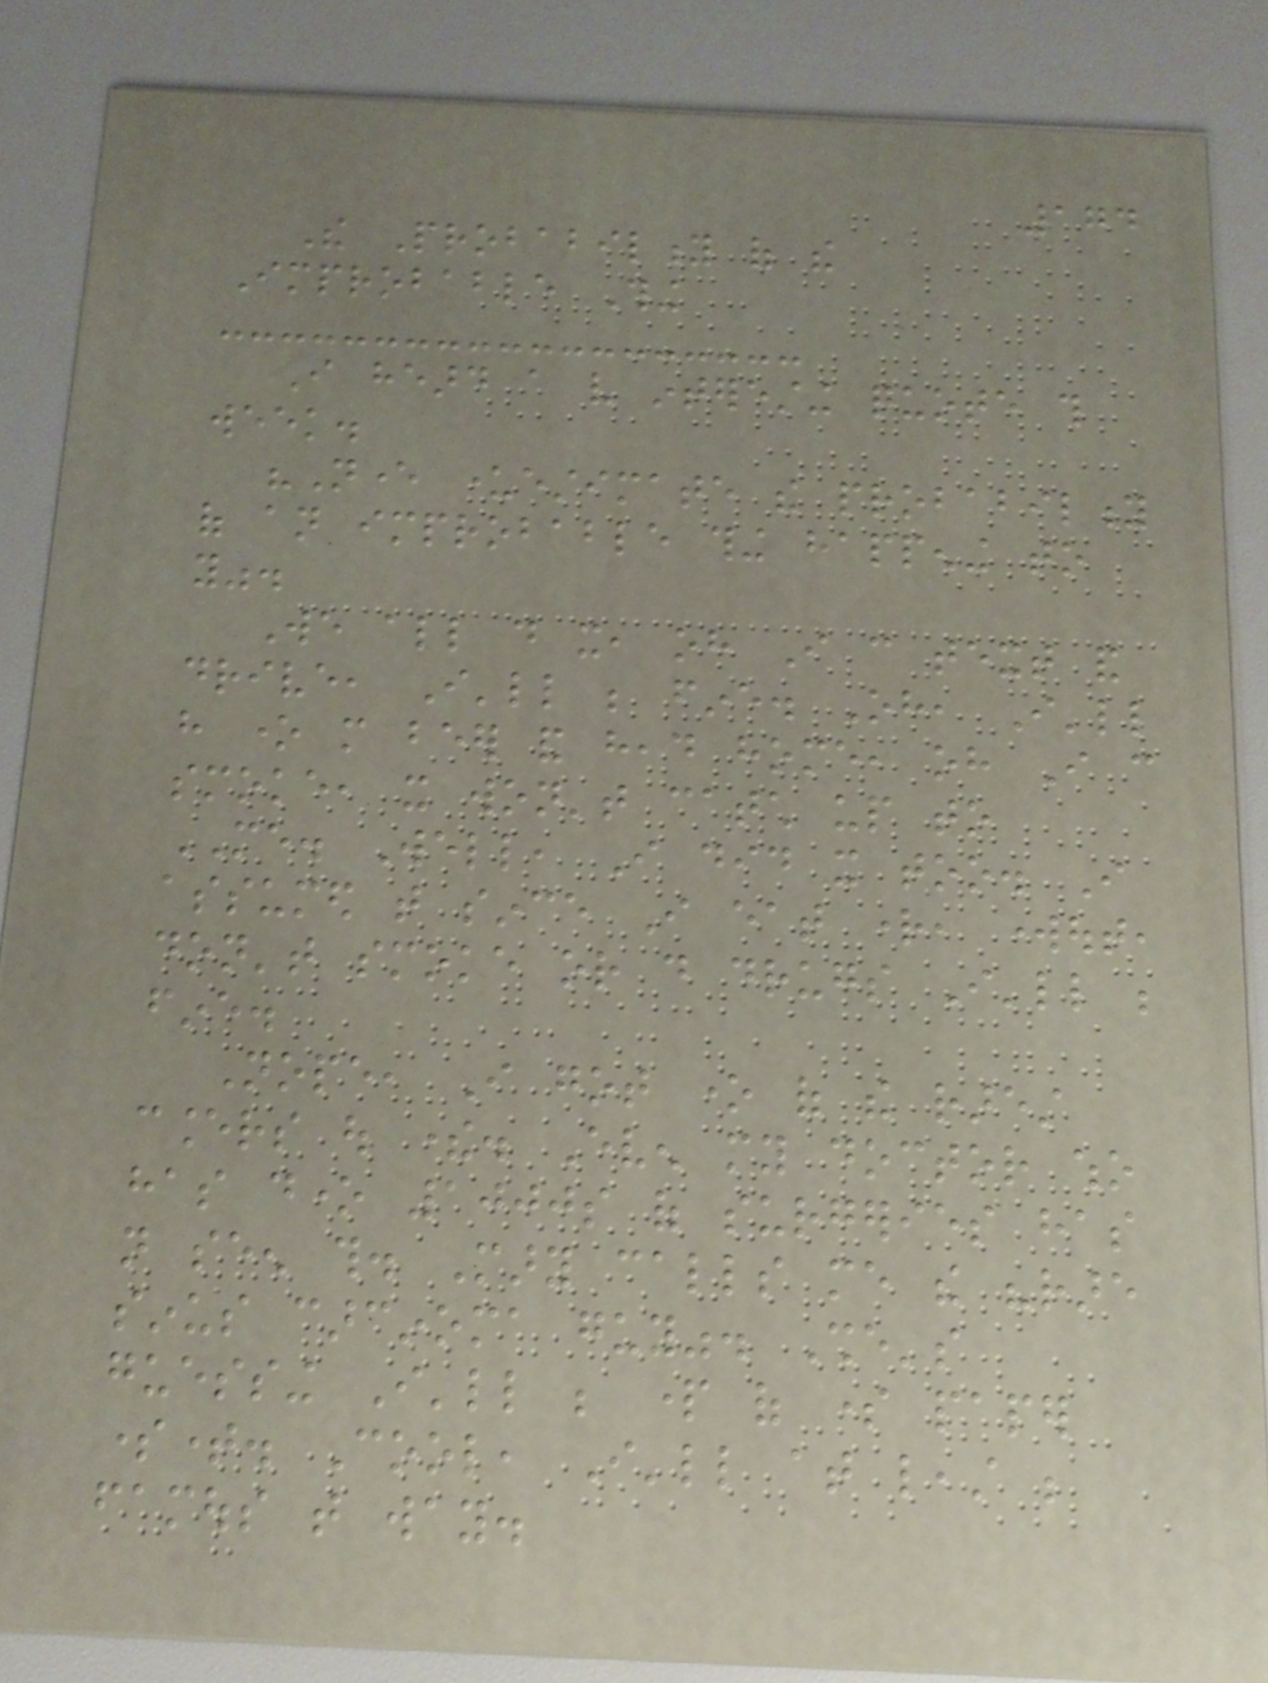174
The Probability of the
Improbable Thing
I heard a very interesting quote this
week.
"Never underestimate the probability
of an improbable thing happening to
you".
We all do it, oh I can text and
drive, I'll be fine. Oh, I'll
have one more beer and head home, oh I can
smoke, it won't catch up to
ME. Well, I did it too. I
assumed that since I eat right, workout,
don't smoke or do drugs I'll be
fine.
Nope, I got one of the rarest
cancers out there. Even my doctor who
has done 1000s of surgeries has
not seen this. Mary calls me the "rare
sinus carcinoma guy". She's
guessing I'll be part of some paper
sometime. Cool, I'll at least be
famous that way.
